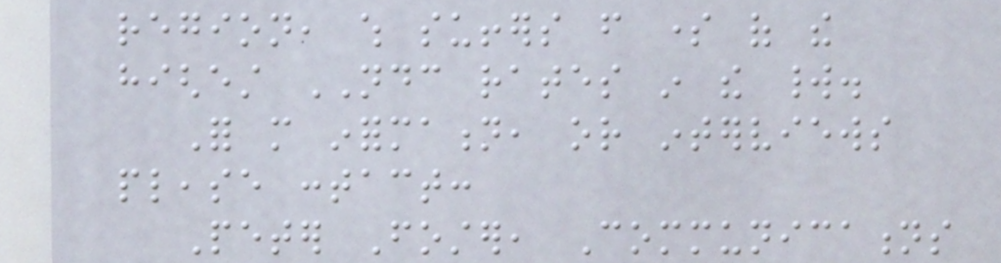region, which suffers from some of the
highest NDC rates in the world.
For more information, or interviews
please contact:
Peter Foster, Communications
